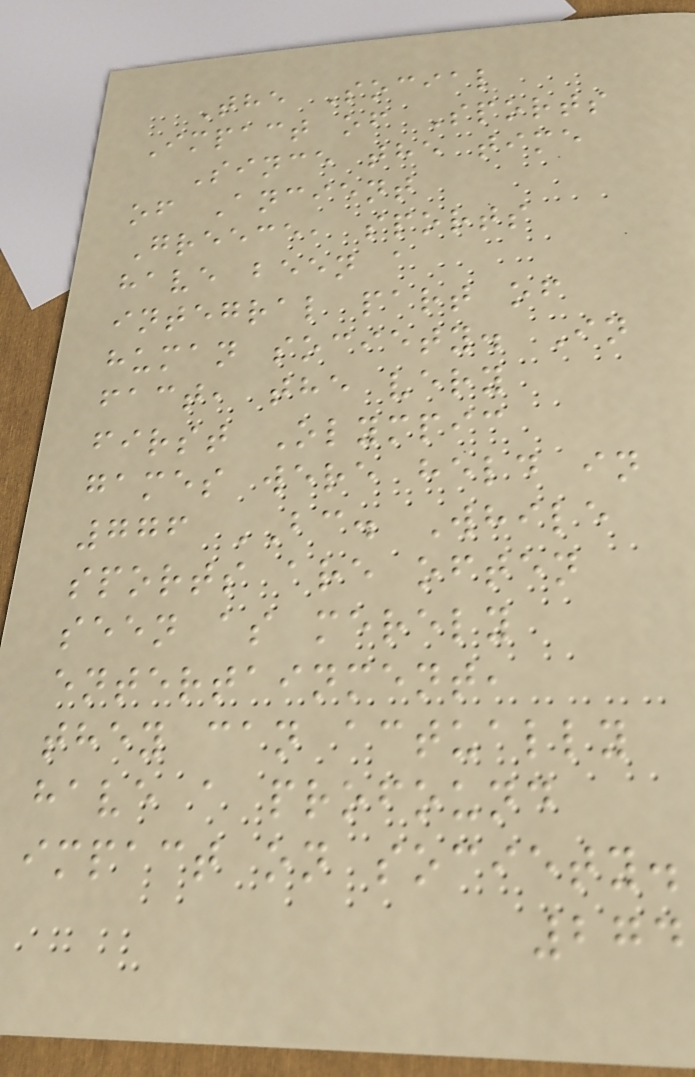The Social
Impact of Sports
Since the time
of Ancient
Greece, sports
have been a
integral part of
human society. In
fact, the very
first Olympic
games were held in
776 BC. While
sports are often
seen as merely
entertainment,
they can actually
have a profound
impact on society.
274
